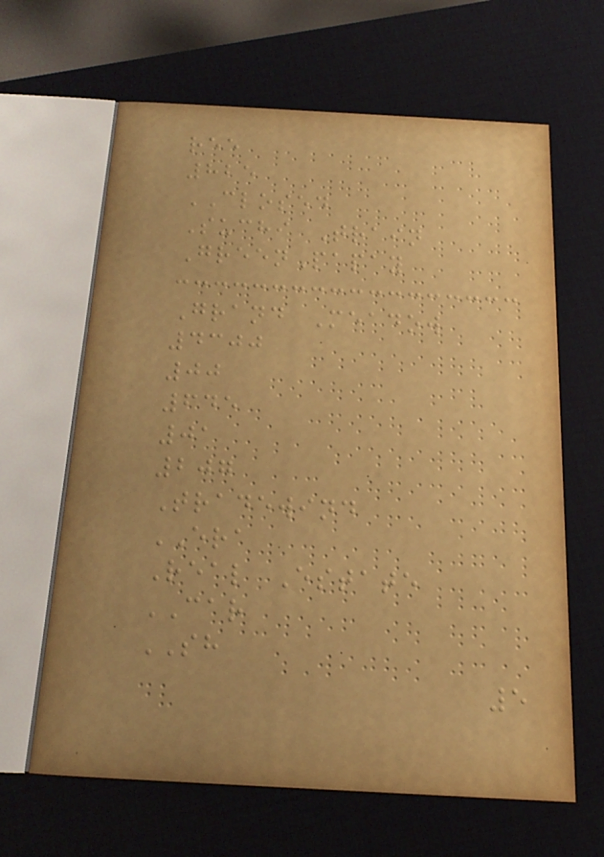ree
825
CLOSED
Suchi Train
GreenPapay
Grand Meadow
4300
00
645
01
207
Tradewind
ERA
Real Estate
CAR
SH
5
